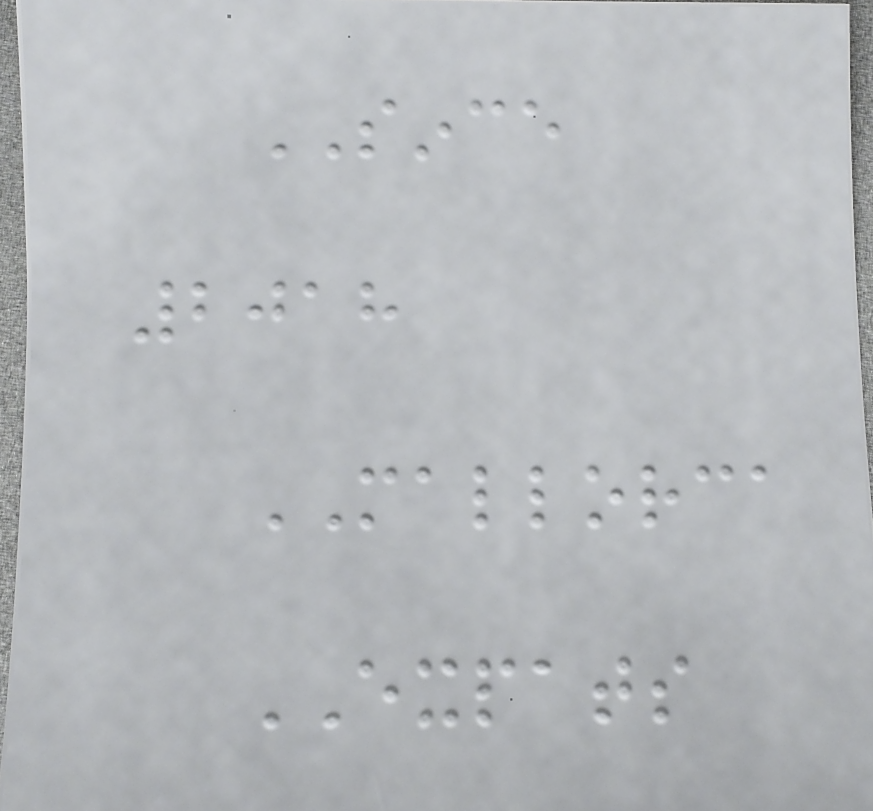SINCE
2018
MALLORCA
EXPATS
